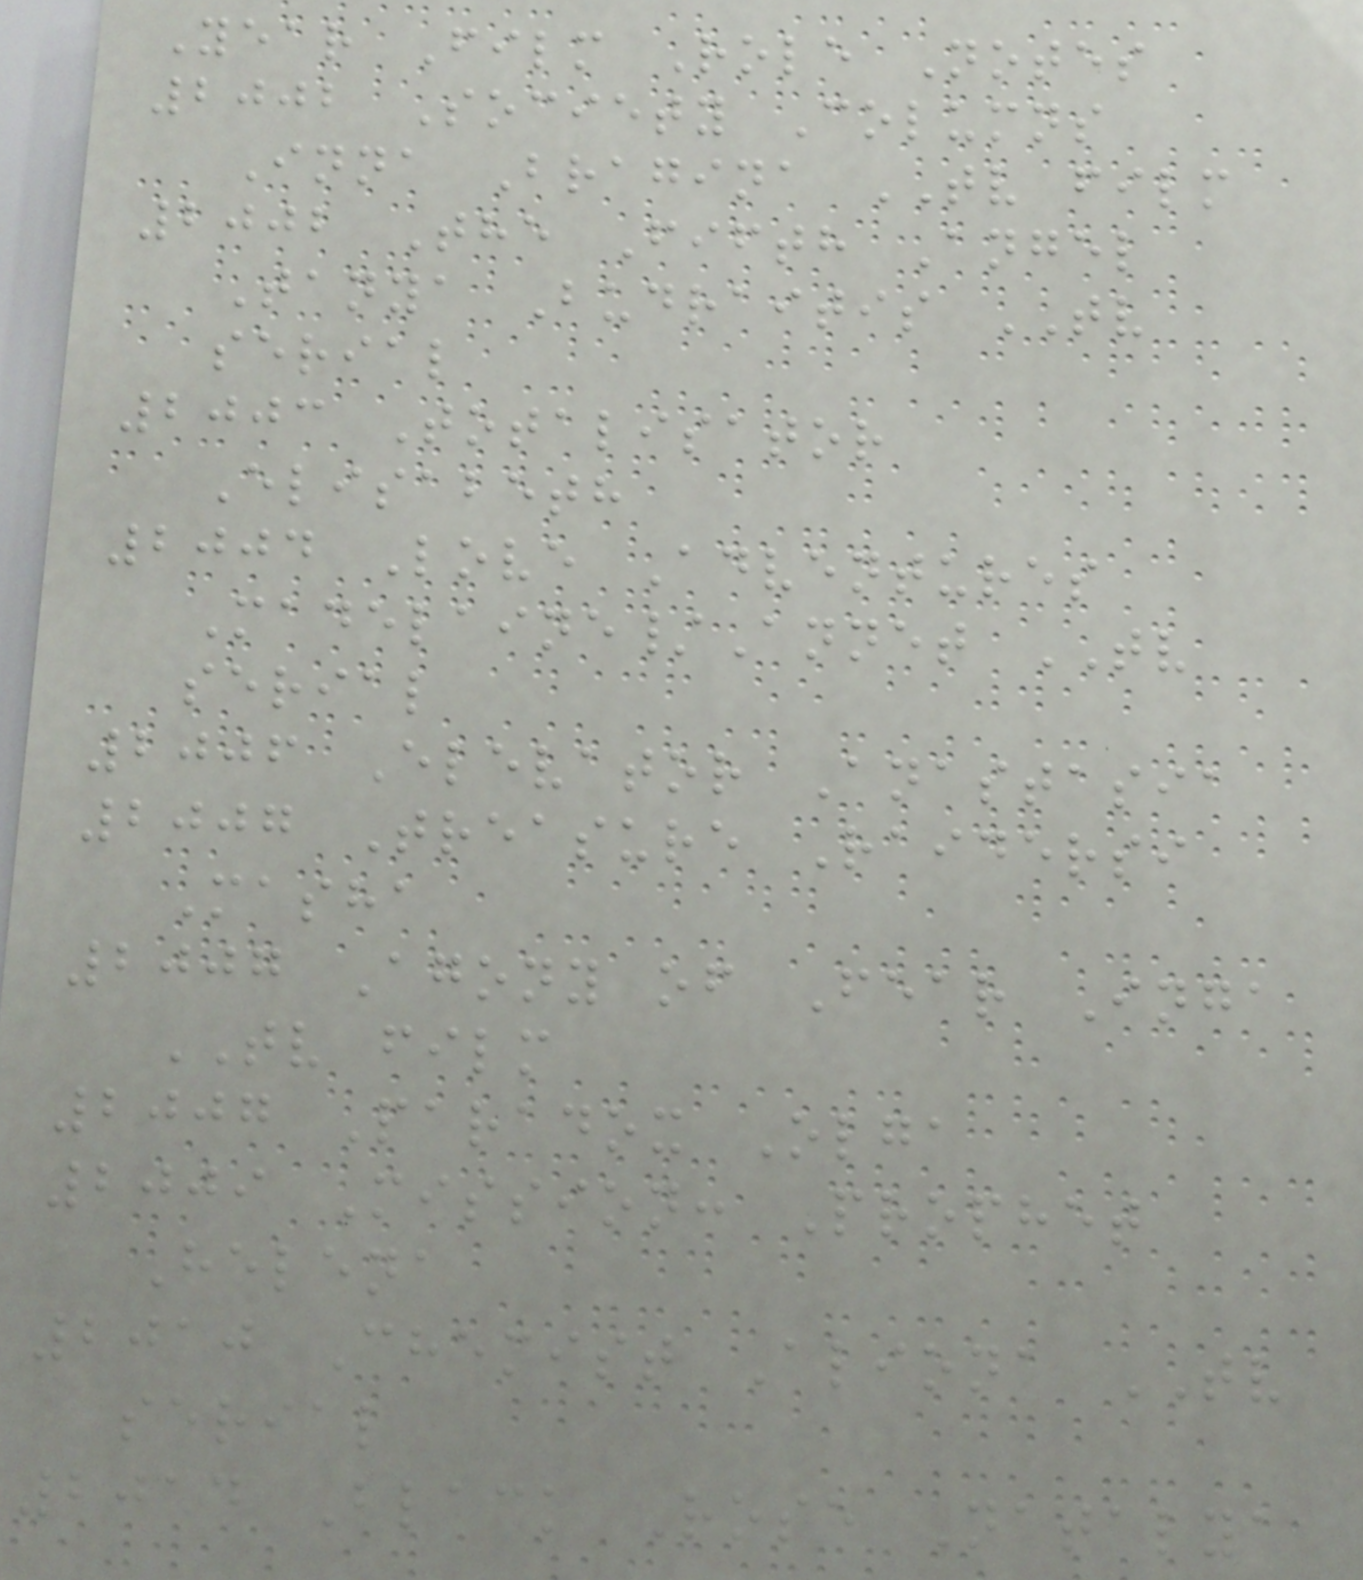Year Film Role Notes
2002 Society Columns
Inna Bragina TV film
2002 The Fifth Angel
Tanya Budraitis TV
serial
2003 Totalisator
Elisabeth
2004 Love Adventures
Madelaine/Annet TV
serial
2006 Elevator Anastasia
2007 Treasure Raidersi
Masha
2007 Agony of Fear Inga
TV film
2007 Paradox Olga
2009 Mission: Prophet
Helena
2010 Chemist Aliona TV
serial
2014 Black Rose Natalya
